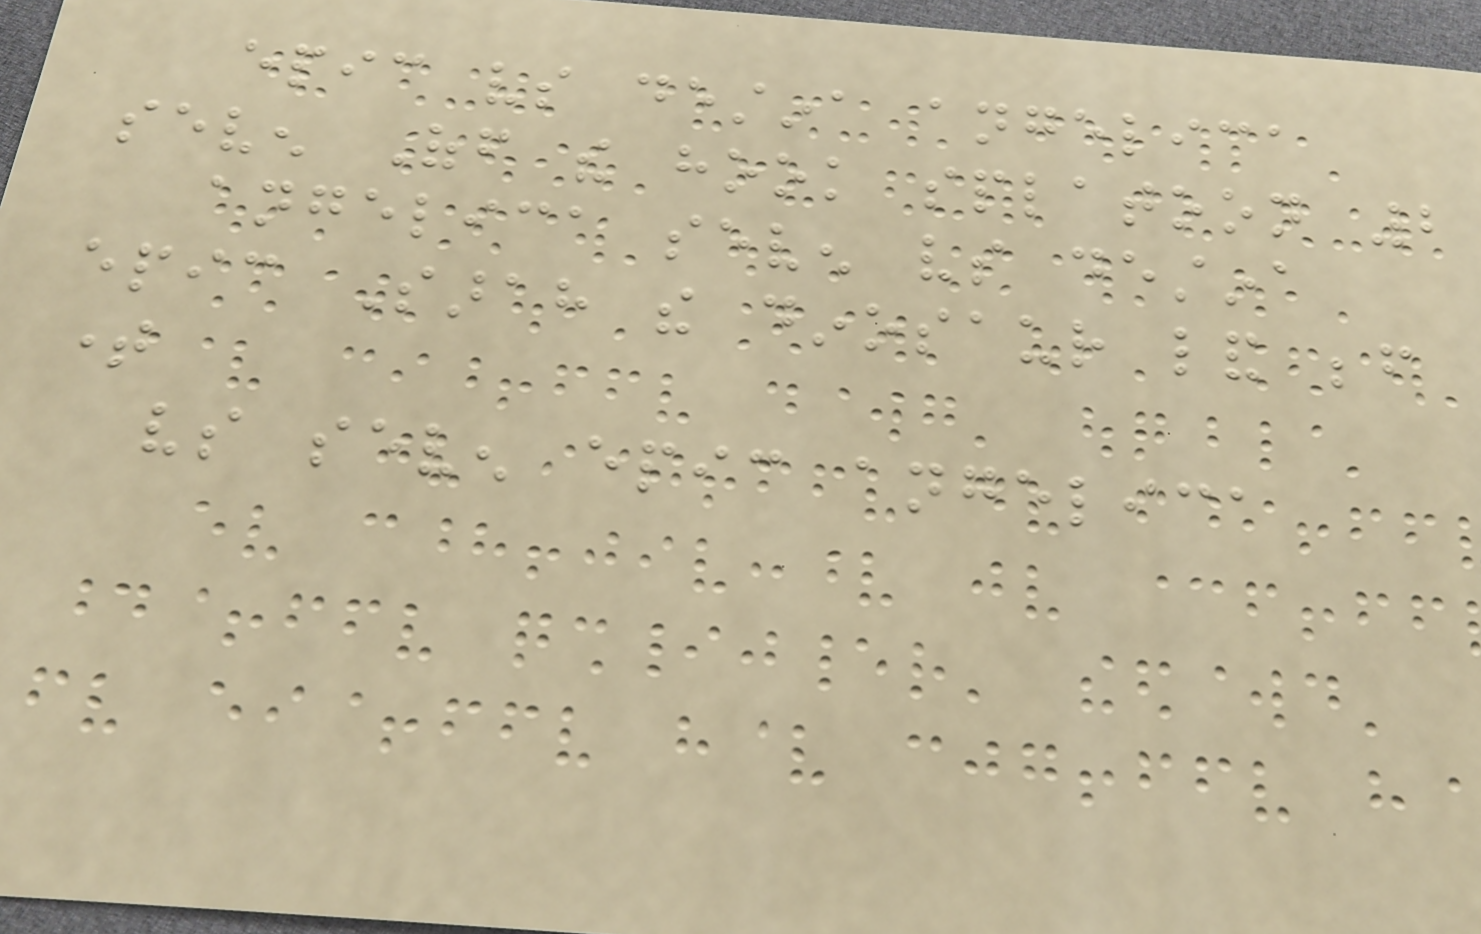epic vs destina angelica
seven Off the hook splatoon 2
angelica seven vs destina
epic Sarah the dinosaur land before
time
vs seven epic angelica
